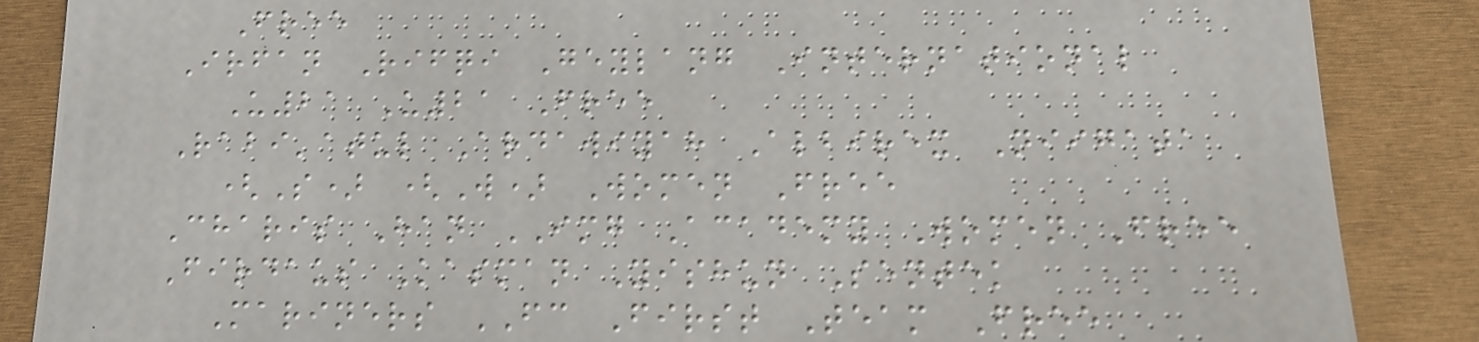Free
Irfan Rifqi Geylang International
U21 U21 Free
Rabi'atul Ardawiyah Albirex Niigata
(S) (W) Women Free
Charis Han IMG Academy Women Free
Firdaus Kasman Yishun Sentek
Mariners FC First Team Free
